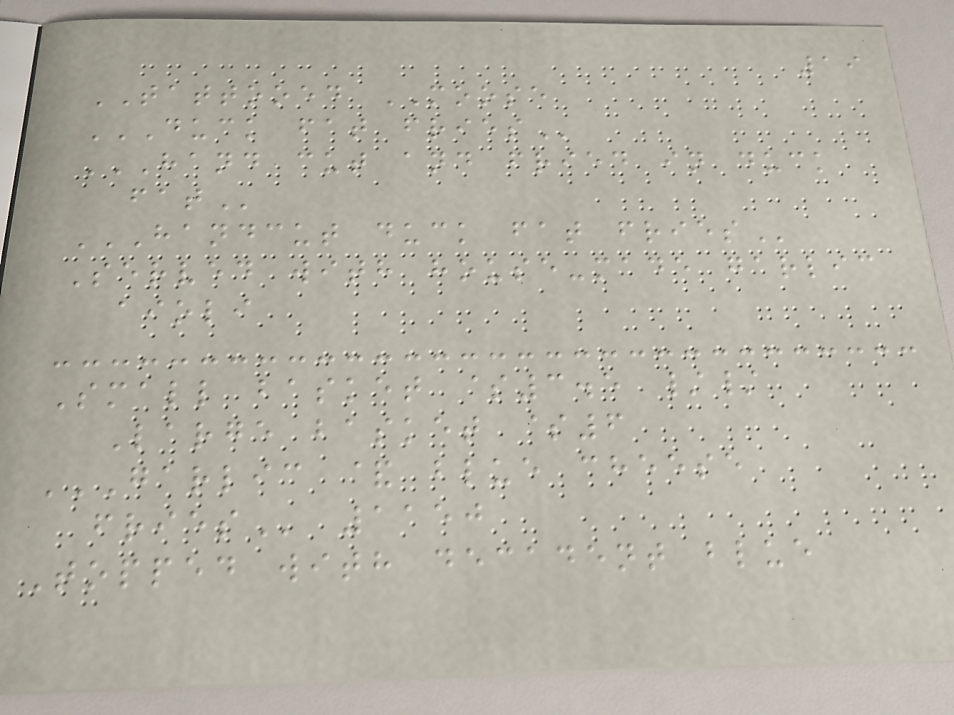19
TATTOOED MOOSE
DUCK FAT FRIES
HAND CUT AND FRIED IN DUCK
FAT
HANDCUT DUCK FAT FRIES
Served with house-made garlic
aioli
Small basket $3.5 //
Large basket $6
GARLIC & BLUE CHEESE
FRIES 1150
Topped with decadent blue
